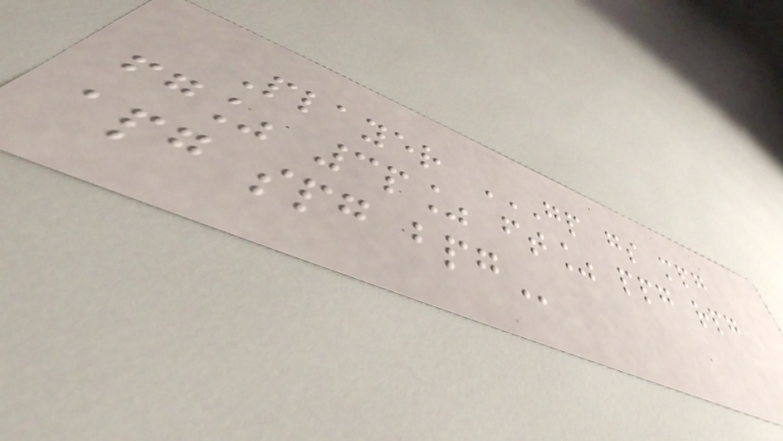Player GP GS MPG
FG% 3P% FT% PPG RPG
APG SPG BPG
